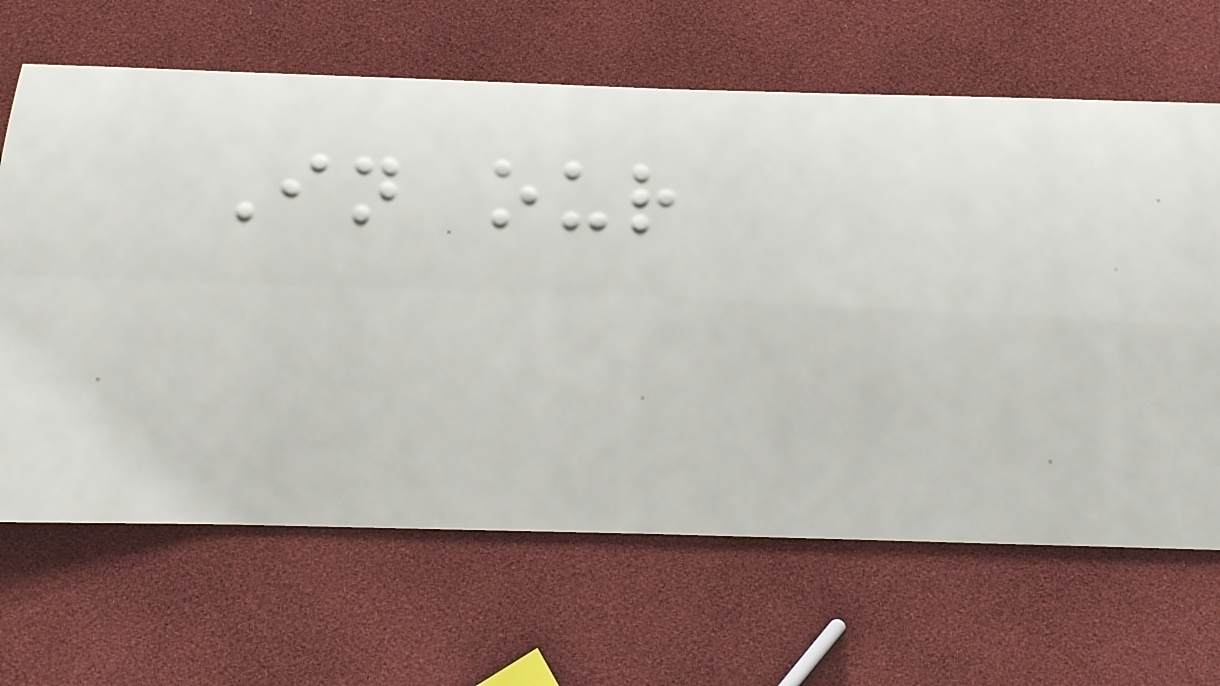In our
